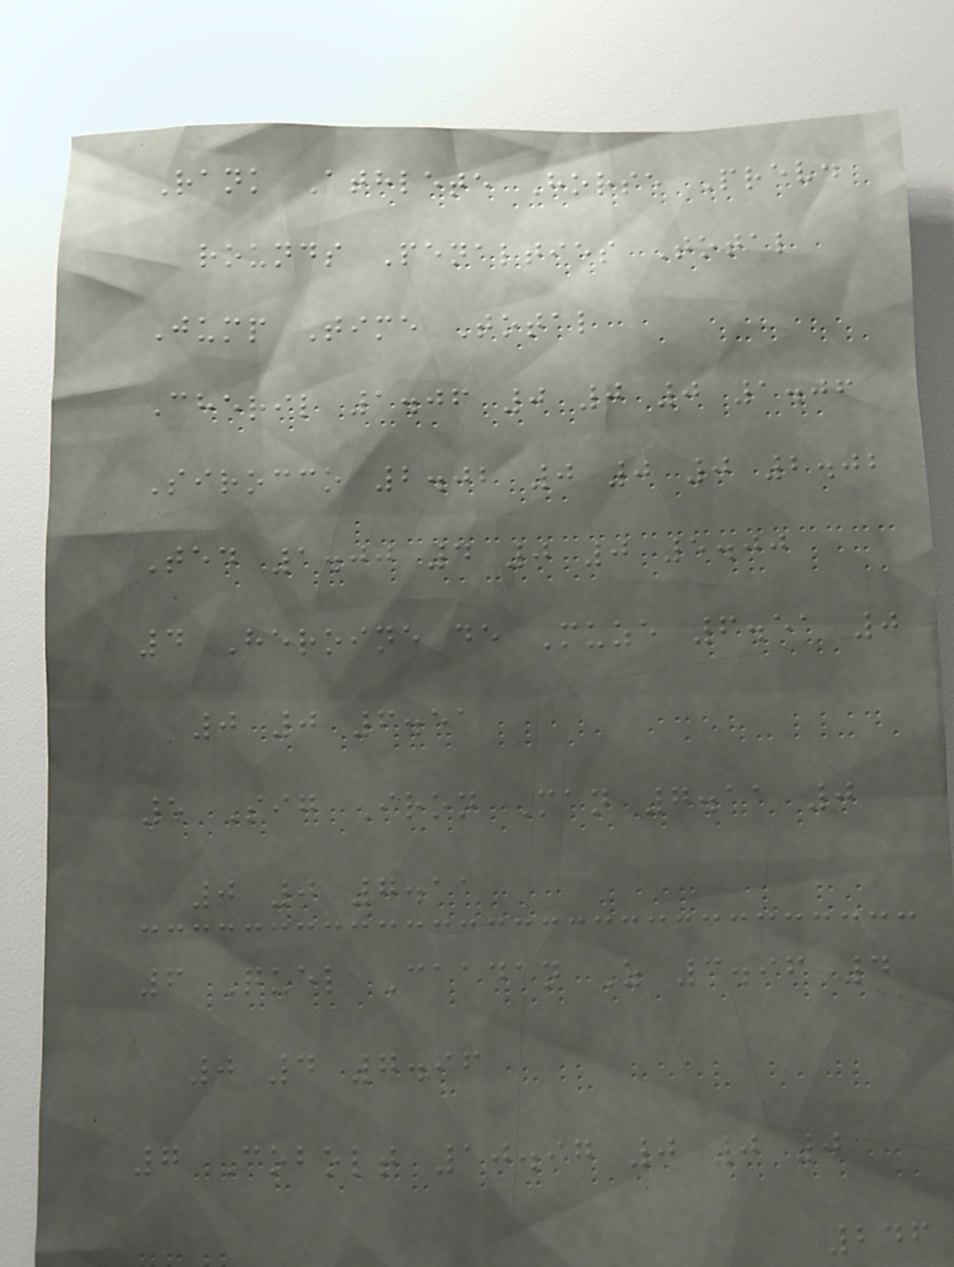Rank Athlete Horse Prev.
rounds Penalties Total
Jump Time Total
Cheril 1.06 0 0 0 1.06
Sirocco 2.02 0 0 0 2.02
Ted 1.00 4 0 0 5.00
4 Heroine de Muze 6.51 0
0 0 6.51
5 Sig Iron Man 7.11 0
0 0 7.11
6 Quel Caadan Z 3.96 4
0 4 7.96
7 Cobolt 10.97 0 0 0
246
